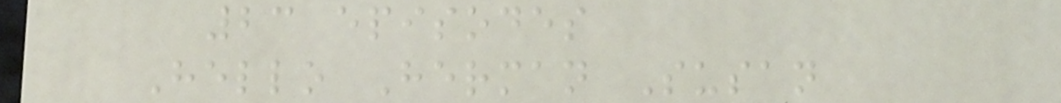23 episodes
Hello Herman Susan
